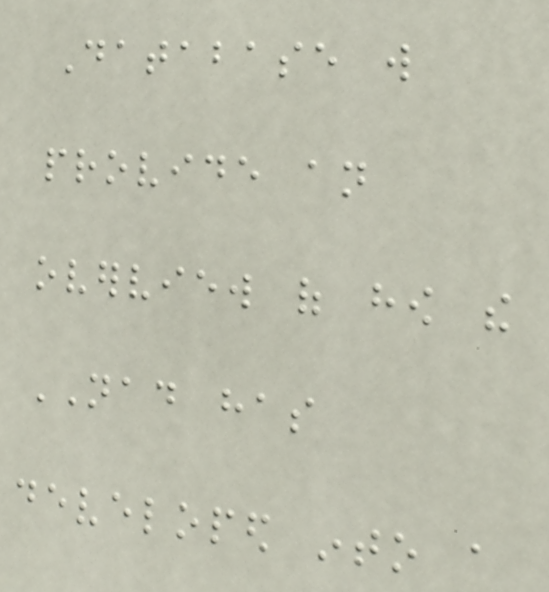Database will
provide an
overview of how the
NAD has
developed into a
